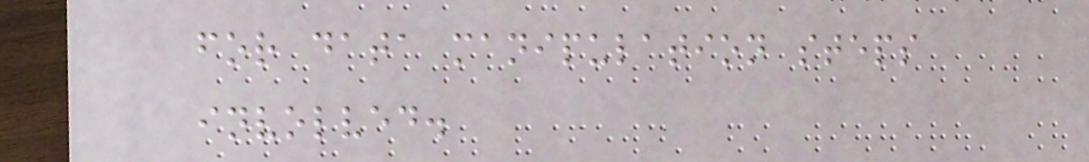for data manipulation steps
involved.
